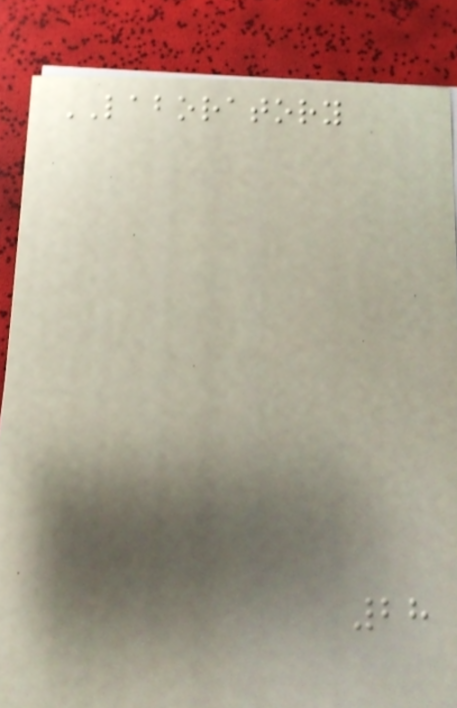LABORATORY
28
